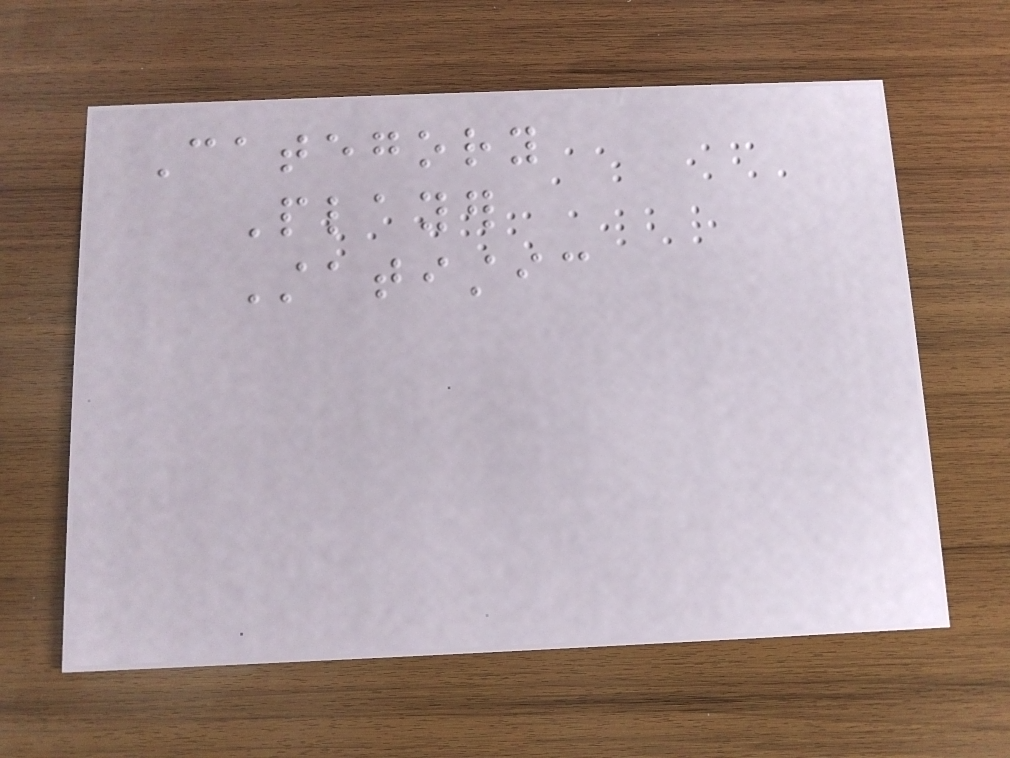Category
Player
Statistic
